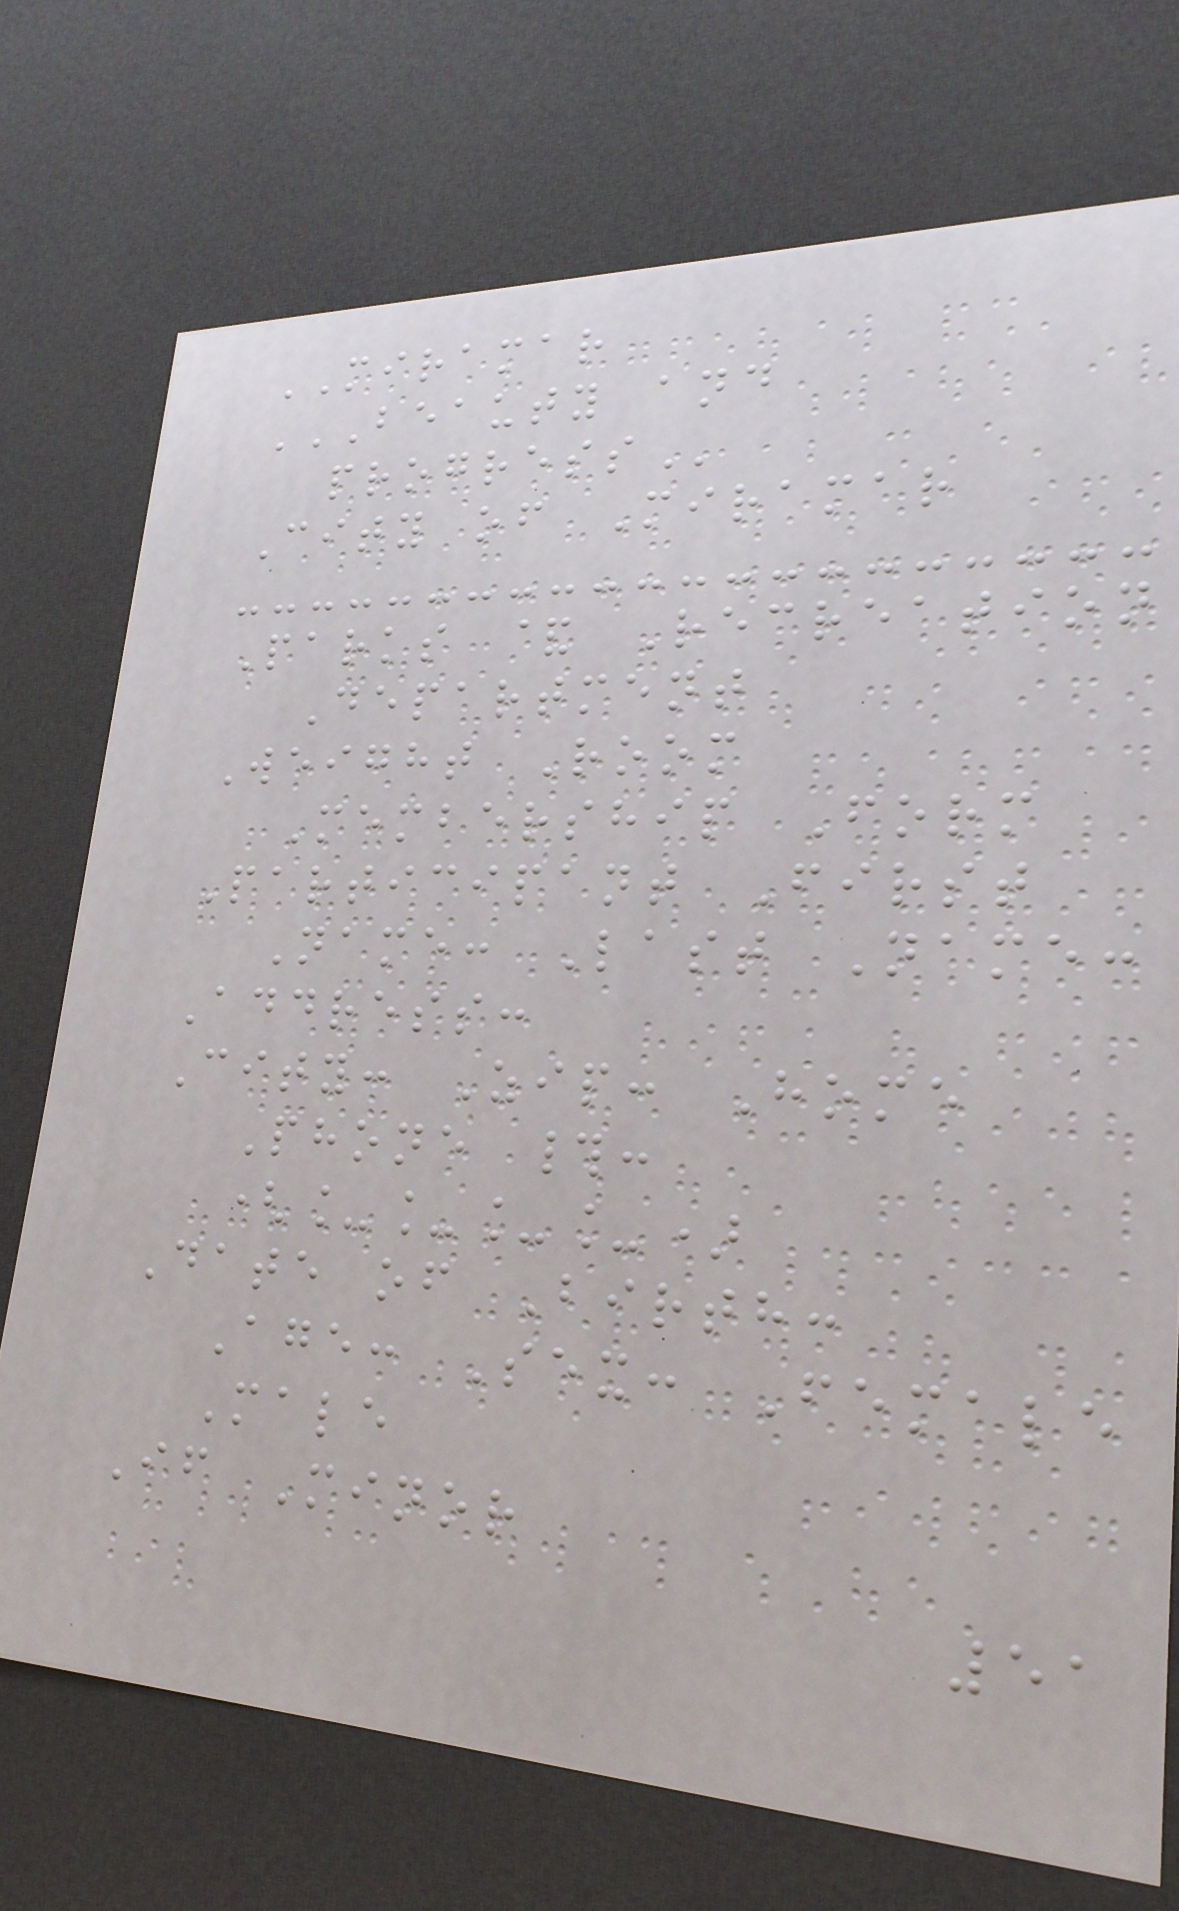MIRAMAR
BEAUTY AND
PROGRESS
City of Miramar
Parks & Recreation
Department
Weight Room
Membership Form
Participant First
Name: Last Name:
Address:
City: Zip: Home
Phone #:
(____)
Date of Birth:
Age: Sex: Female
Male
If Minor
51
